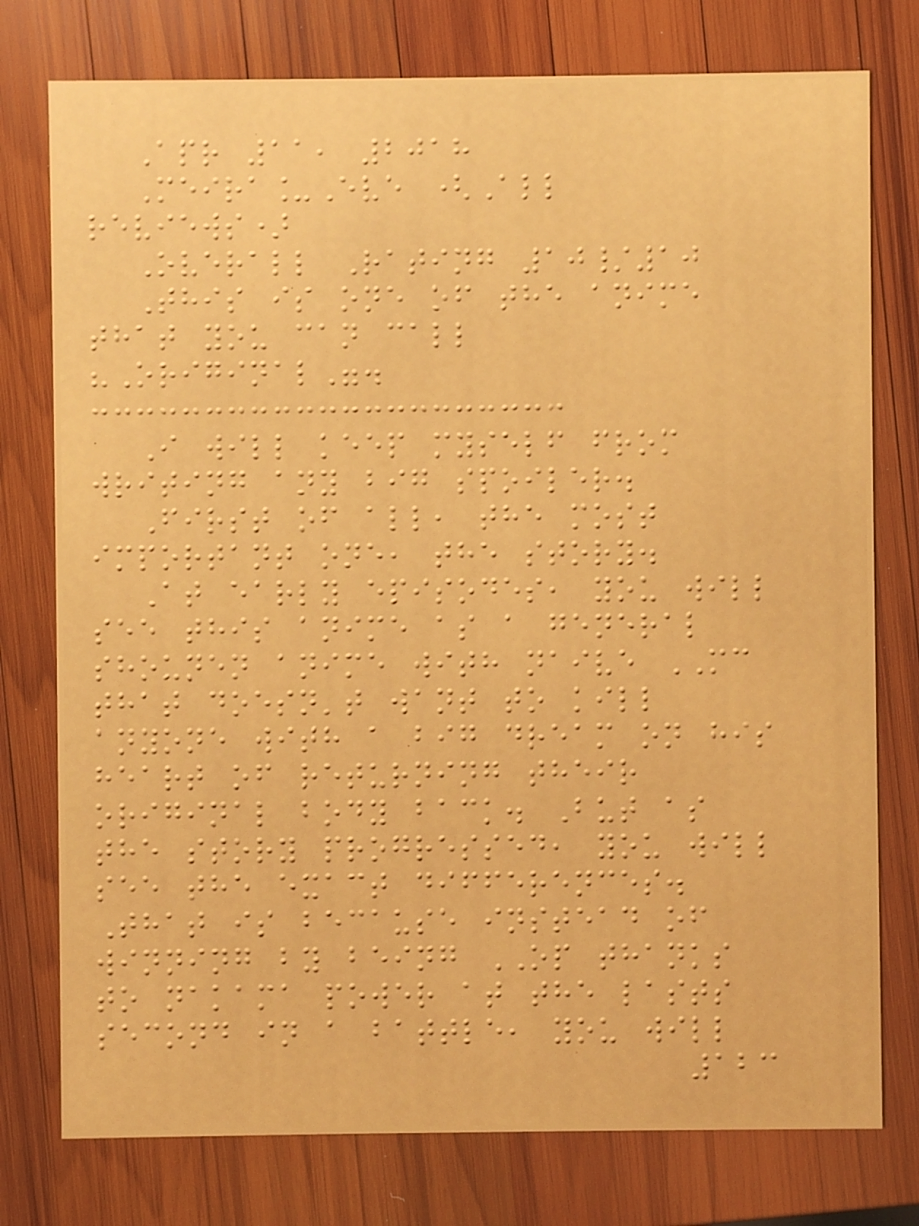Apr 11, 2018
Meira_Eve (All
reviews)
Overall Rating 10/10
This is one of the anime
that you can call
"Original".
I will keep myself from
writing any big spoiler.
First of all, the most
important one, the story.
At early episodes, you will
see this anime as a general
shounen anime with naive MC
that doesn't want to kill
anyone with a big dream on his
heart of returning their
original body back. But as
the story progressed, you will
see the exact differences.
That is because instead of
winning by being OP thanks
to nakama power at the lasts
second in a battle, you will
123
